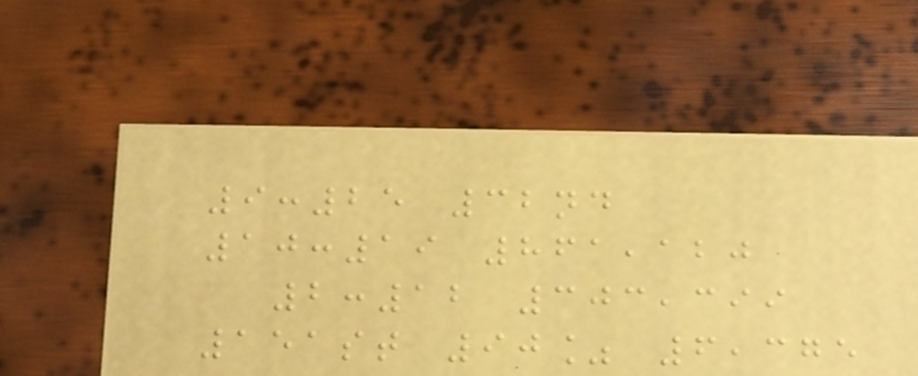9:25 32nd
10:19 861,120
2:12 303,399
151st 90% 6,375
